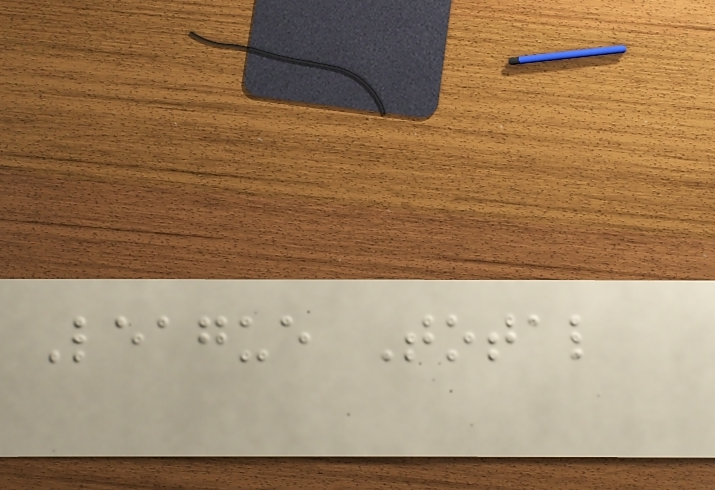League Total
